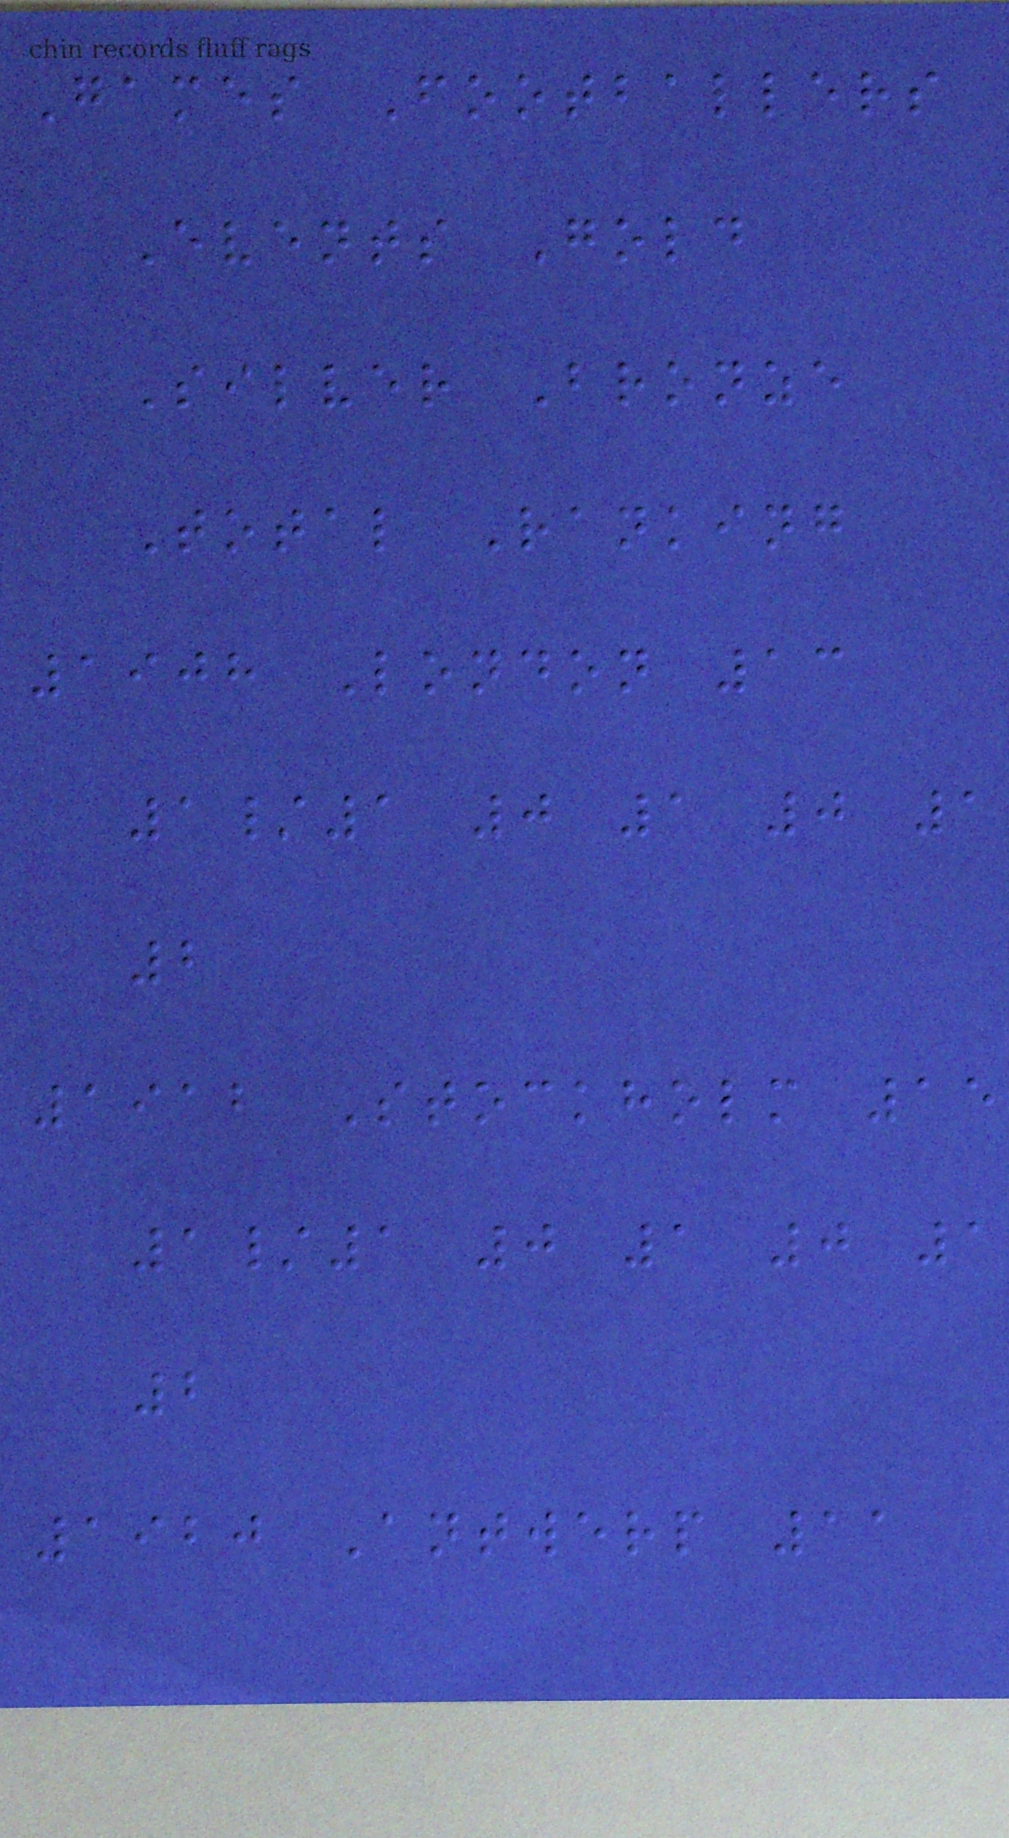Games Footballers
Events Gold
Silver Bronze
Total Ranking
1908 London 13
1/1 0 1 0 1
2
1912 Stockholm 15
1/1 0 1 0 1
2
1920 Antwerp 11
